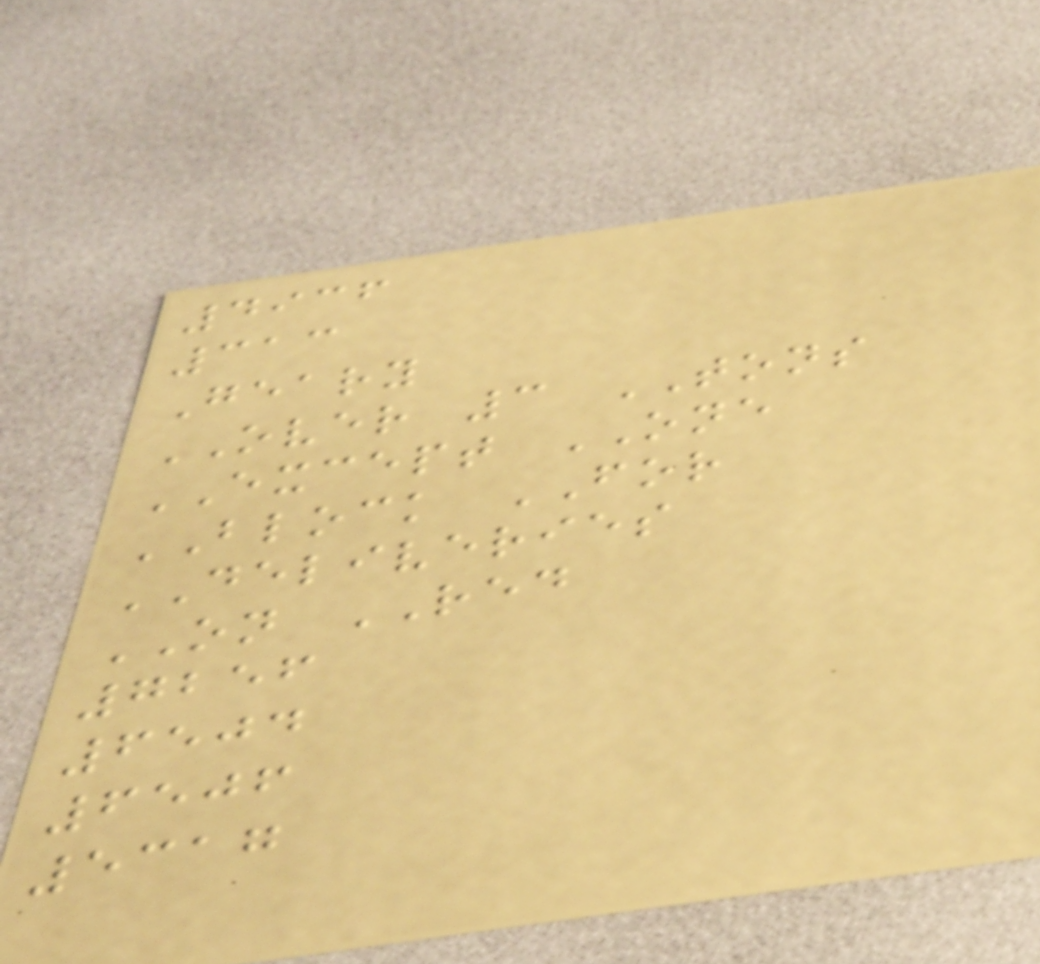4936
313
Geary
OVER 3 TONS
EXCEPT ONE
BLOCK FOR
DELIVERIES
ON RED
7256
6504
6506
5317
